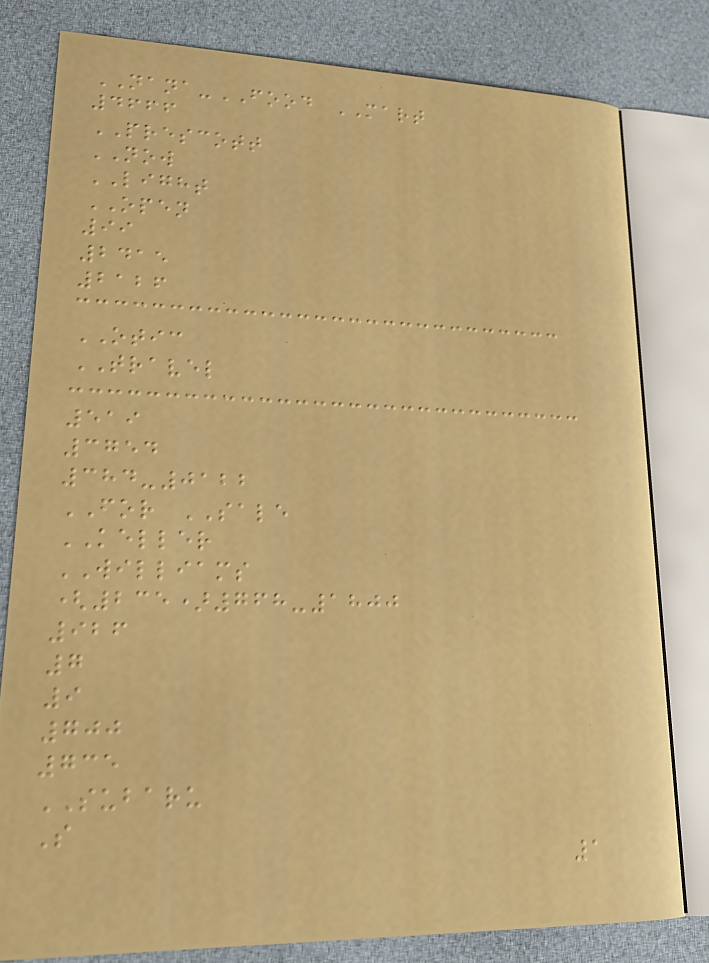NANA-FOOD MART
4666
PRESCOTT
NOW
LIGHT
OPEN
99
2415
2126
OTIC
TRAVEL
519
3754
384-0122
FOR SALE
KELLER
WILLIAMS
(235)768-1800
926
7
9
700
735
SUBARU
S
1
